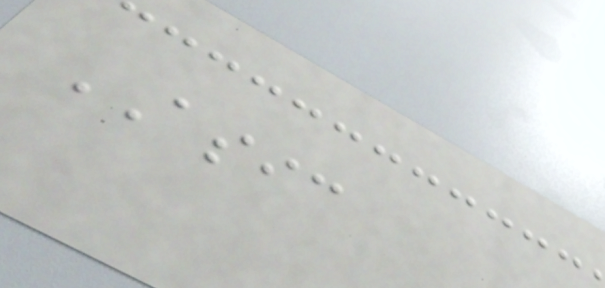ASIC
